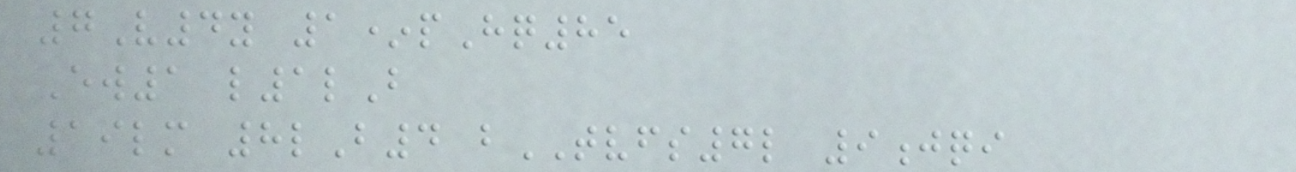7V4y 1*pHq85
Ew1 l1lB
19lm 8lB4 bTVFS7l 9jqi
